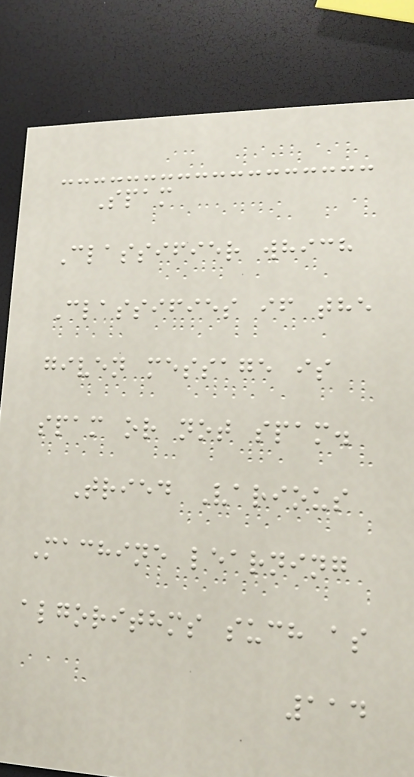Spam
Classifier which
Classifies if the
given message is
spam or not spam.
Tried Various
Machine learning
algorithms such as
114
